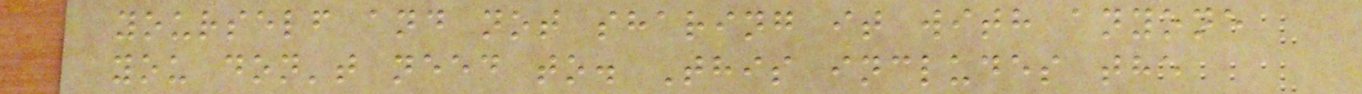yourself and not sharing it with anyone
you don't need to. This includes the
